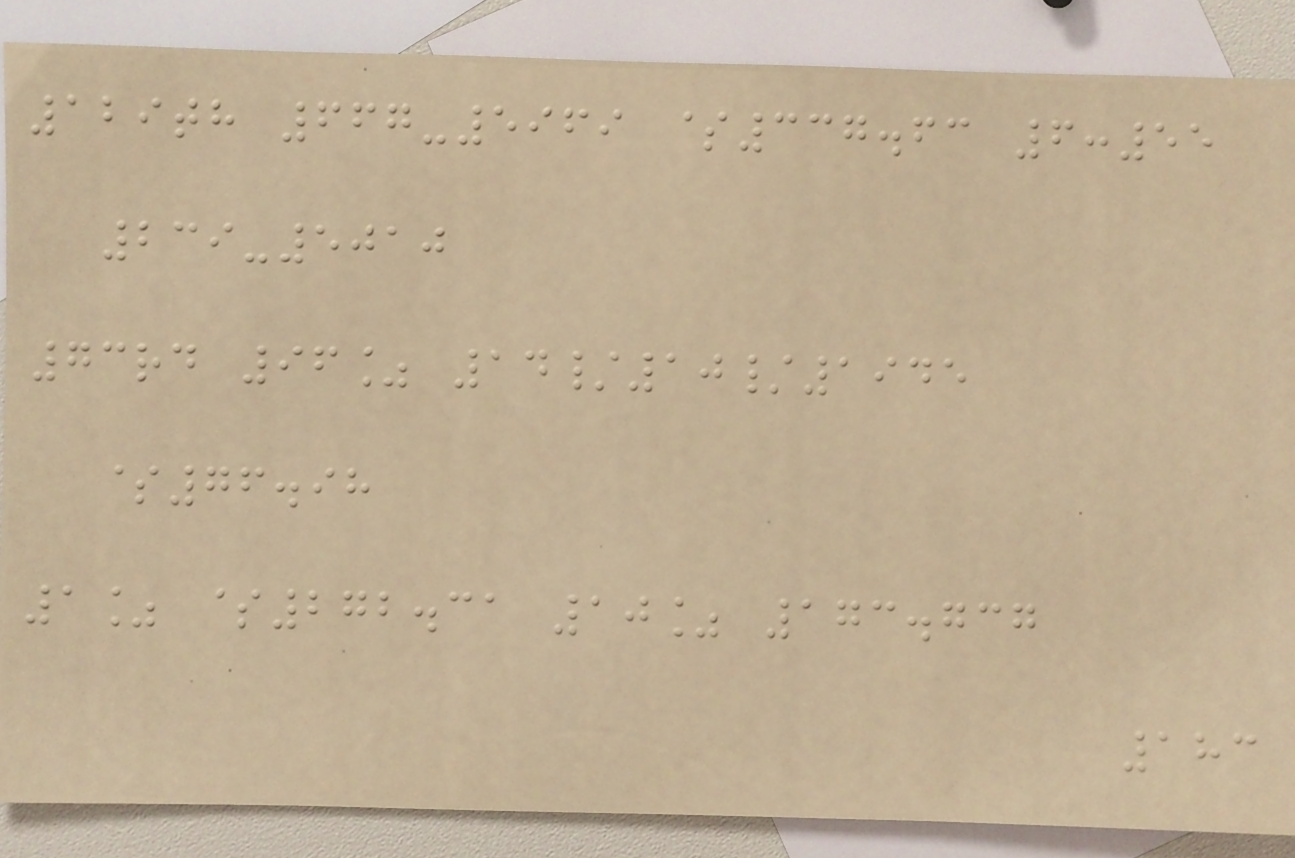129th 667-5969 $337.63 6:55
239-5010
73rd 96% 14/10/1945
$76.98
1% $272.31 10% 173.737
183
